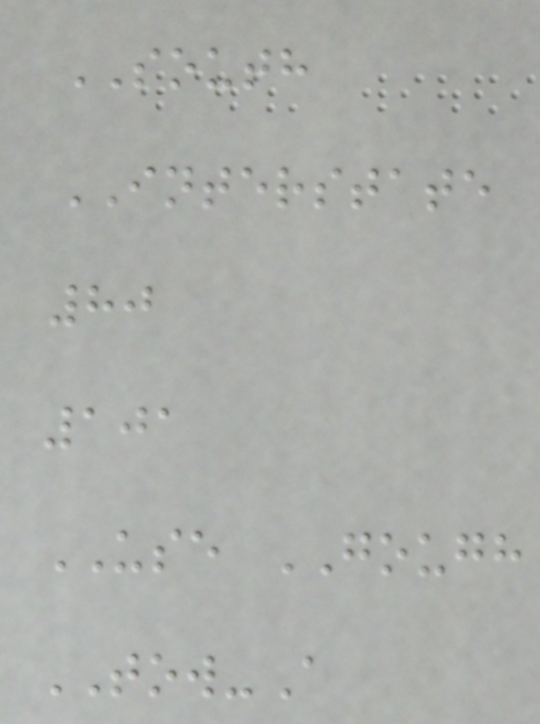SOUTH
INTERSTATE
80
101
USE GOUGH
TOW-A
